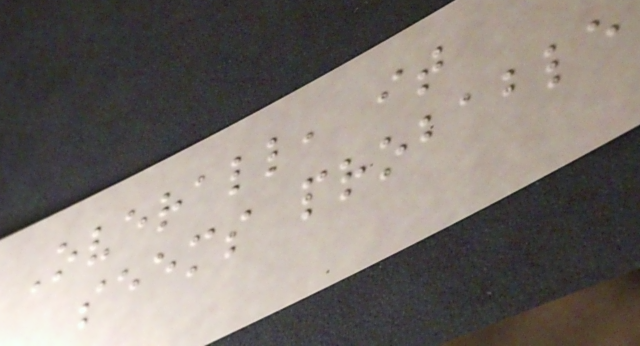Overall, it
seems probable
